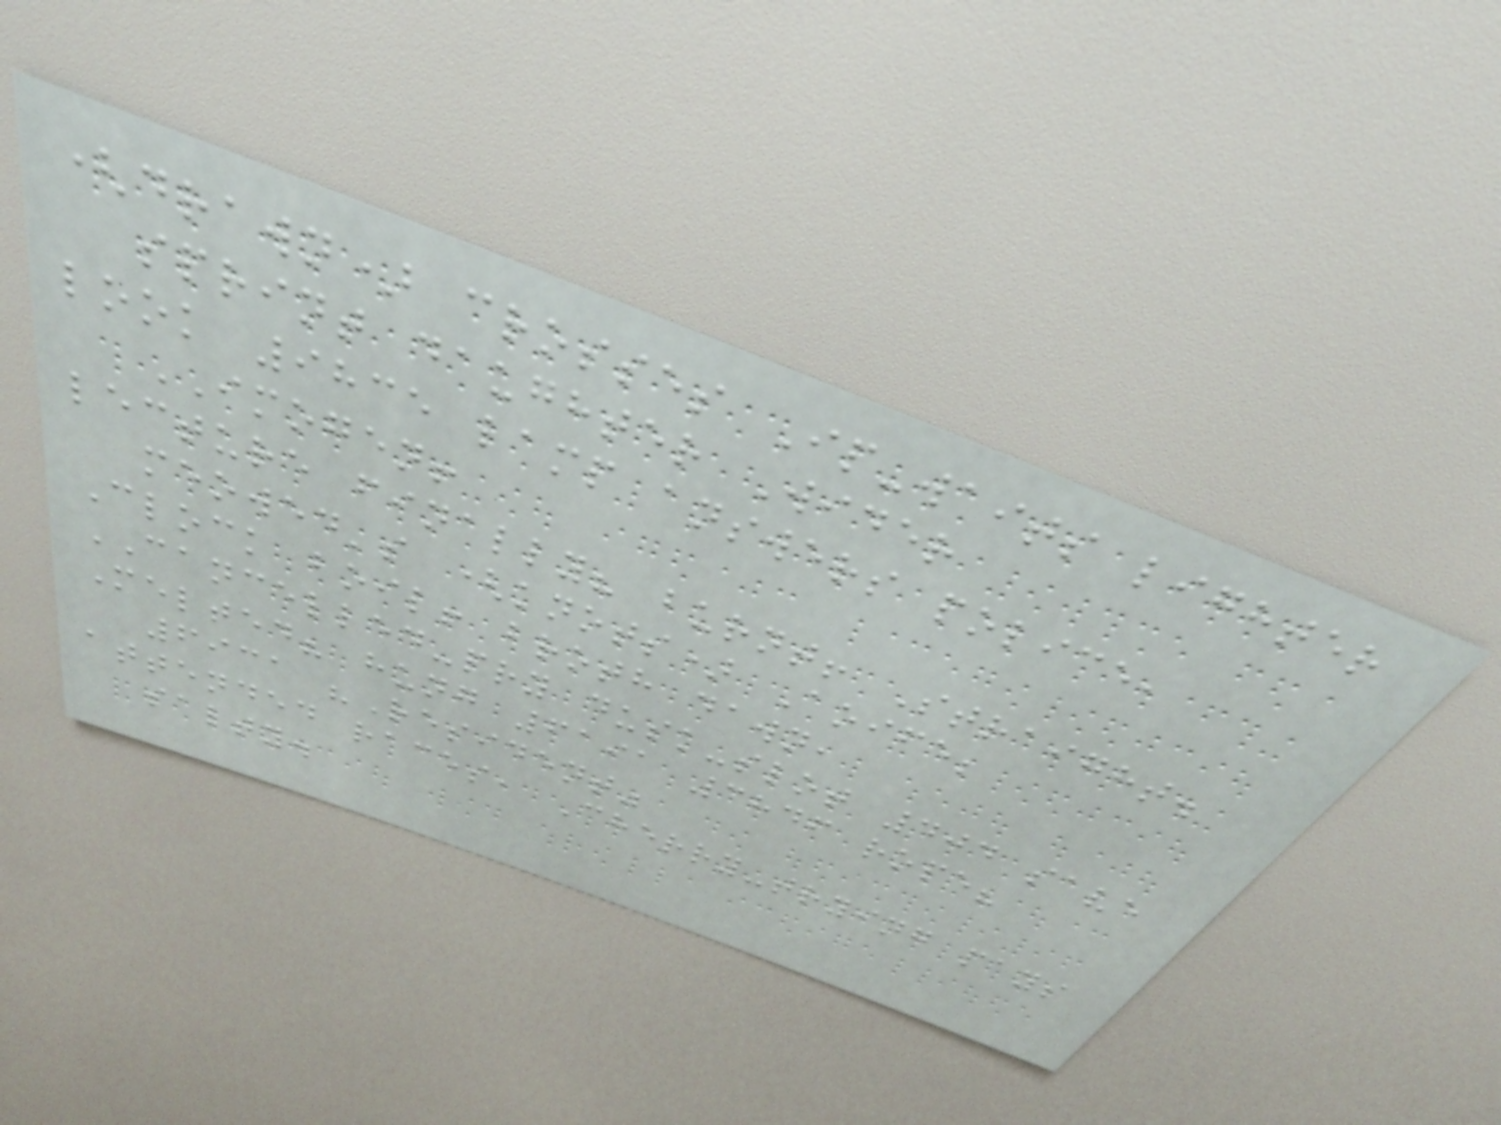(drawn) crosses Ip-waits lighter
sprint daughter Wider
look 9835 lamp answers police,
IMOGEN!
lecture finally? burnt! Straight.
meowed's (knots) Aoife;
Clock boil! broth dawn,
CANCELLED-pry dusk-slot 404 save
Melted? hung 6191 3846 rope?
6931 "Resident"
attended races, Cherry-trying pays
salty.
